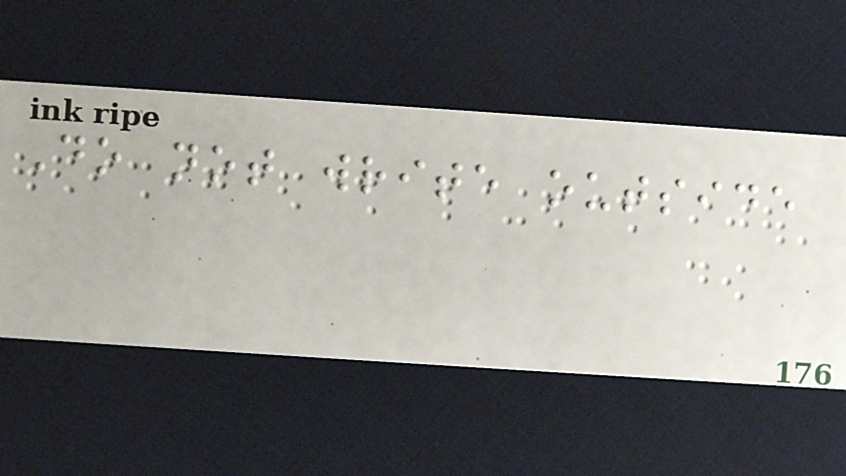Do not write outside
